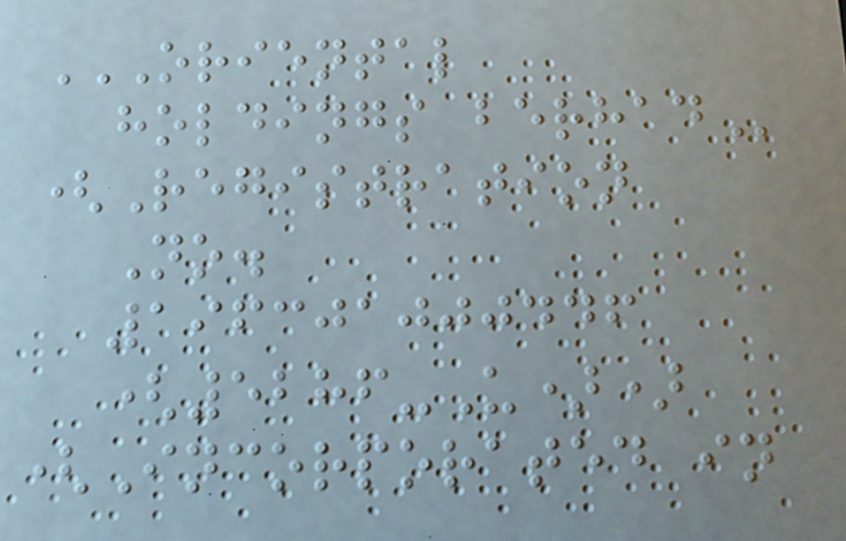ORIENTAL
HOLDINGS BERHAD
(Registration
No.
196301000446
(5286-U))
(Incorporated in
